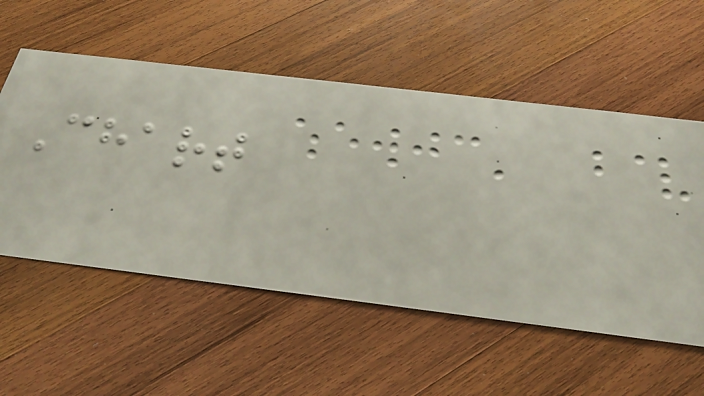Chart
